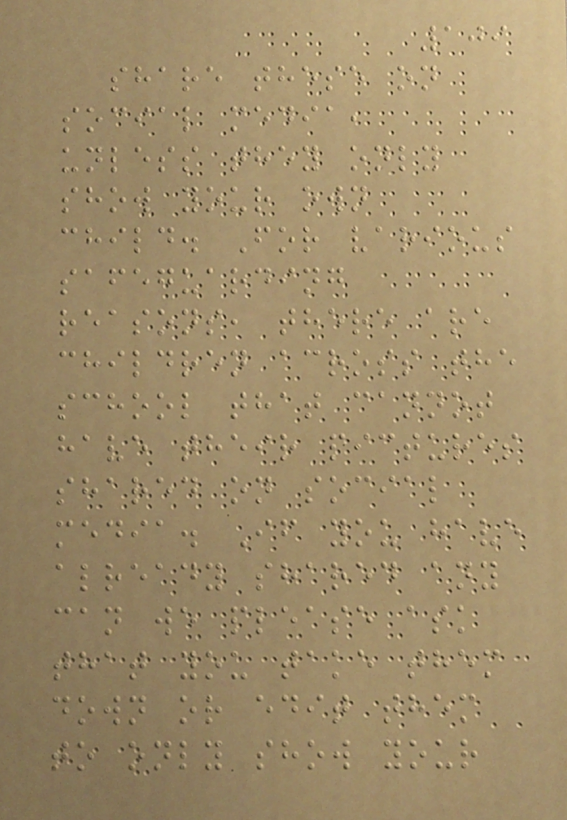109
share these on
social media,
unless they only
show your own
child. For various
safeguarding
reasons, there are
children across the
school that cannot
have their pictures
shared on social
media. If you have
already shared any
can we please ask
that you take them
down or edit them
to only show your
